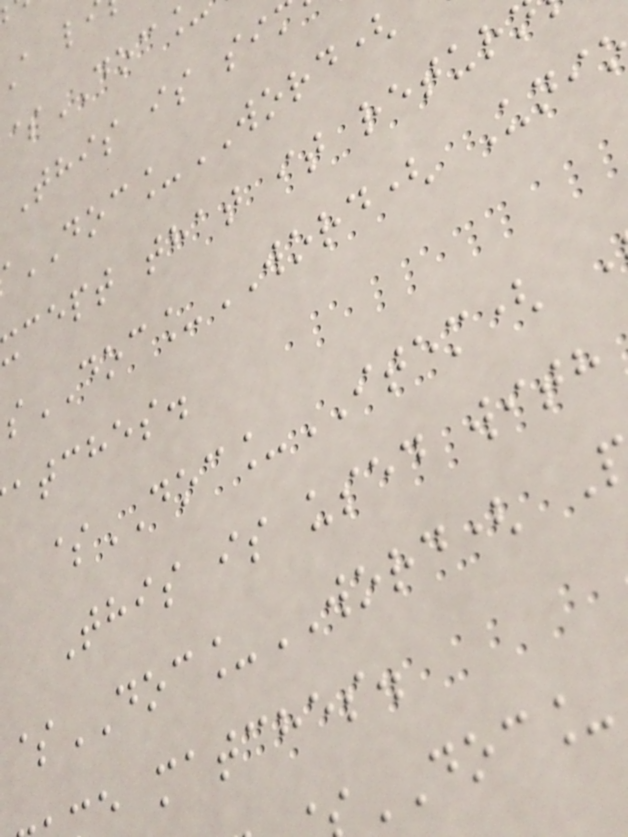$DOC
This is si
DOC_WORD(
cept that it retur
DOC_WORD( Uni
atches.
$DOC_ITEM(
This is used with
$DOC_WORD(
e matches.
